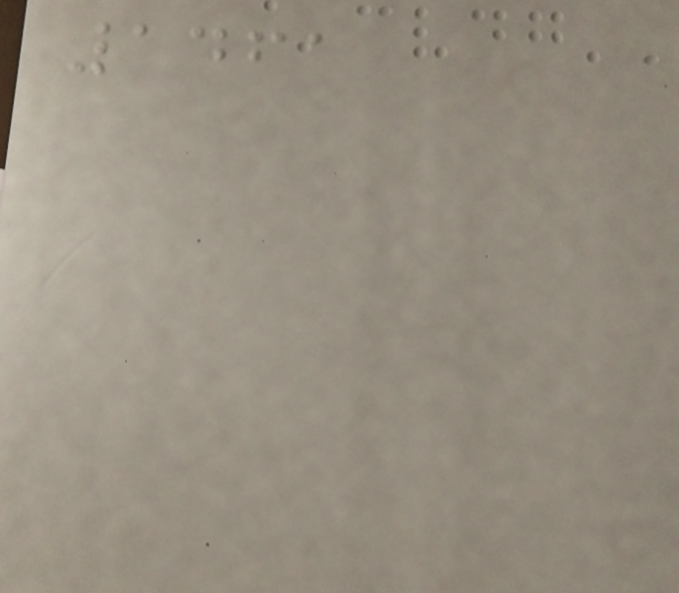1461
